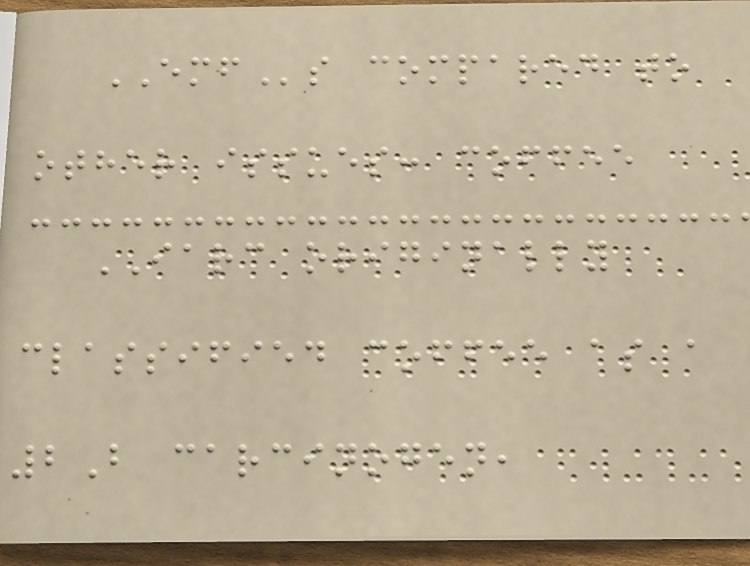EMFs compared to
other issues: coffee
IARC originally
classified coffee as a
2B carcinogen,
